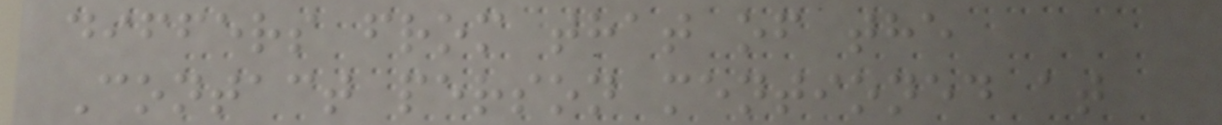differs from that of the
Contact person mentioned at
